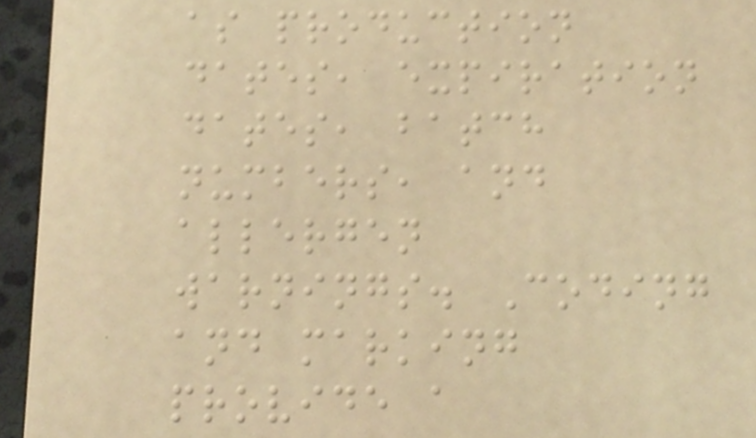as production
dates, expiration
dates, batch
numbers, and
allergen
warnings. Coding
and marking
provide a
